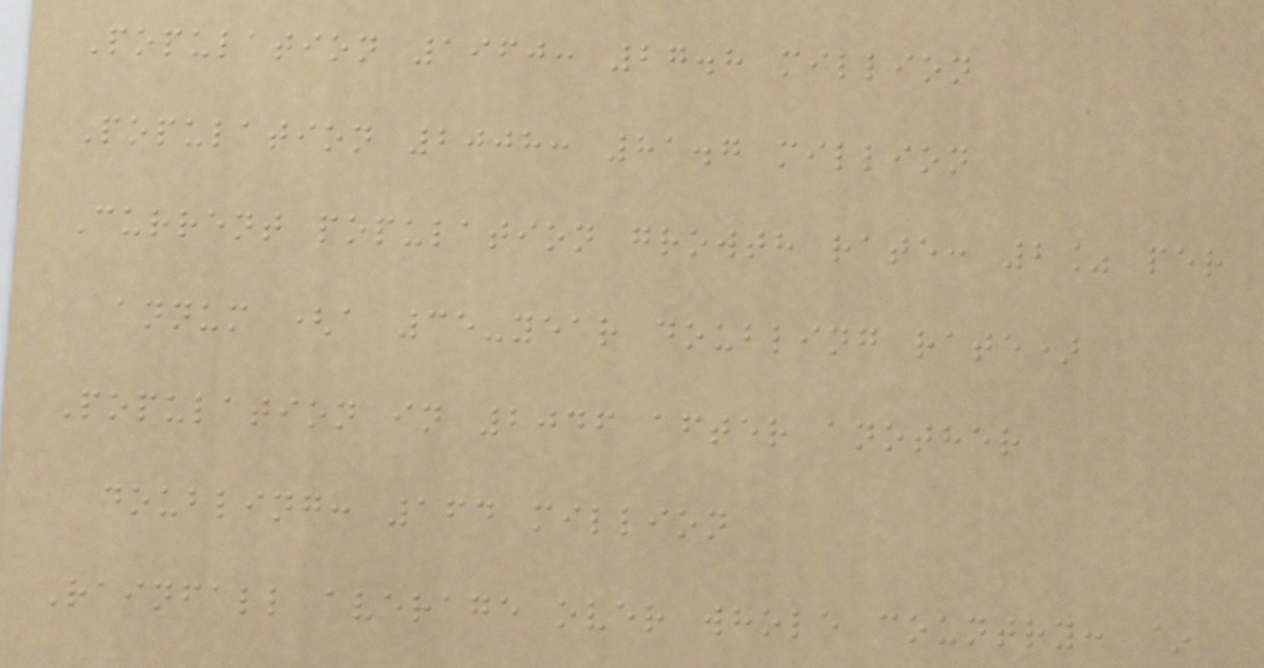Population 1960: 27.8 million
Population 2008: 81.7 million
Current population growth rate: 2% per
annum (a 35-year doubling rate)
Population in 2046 after another
doubling: 164 million
Rainfall average over whole country: ~
